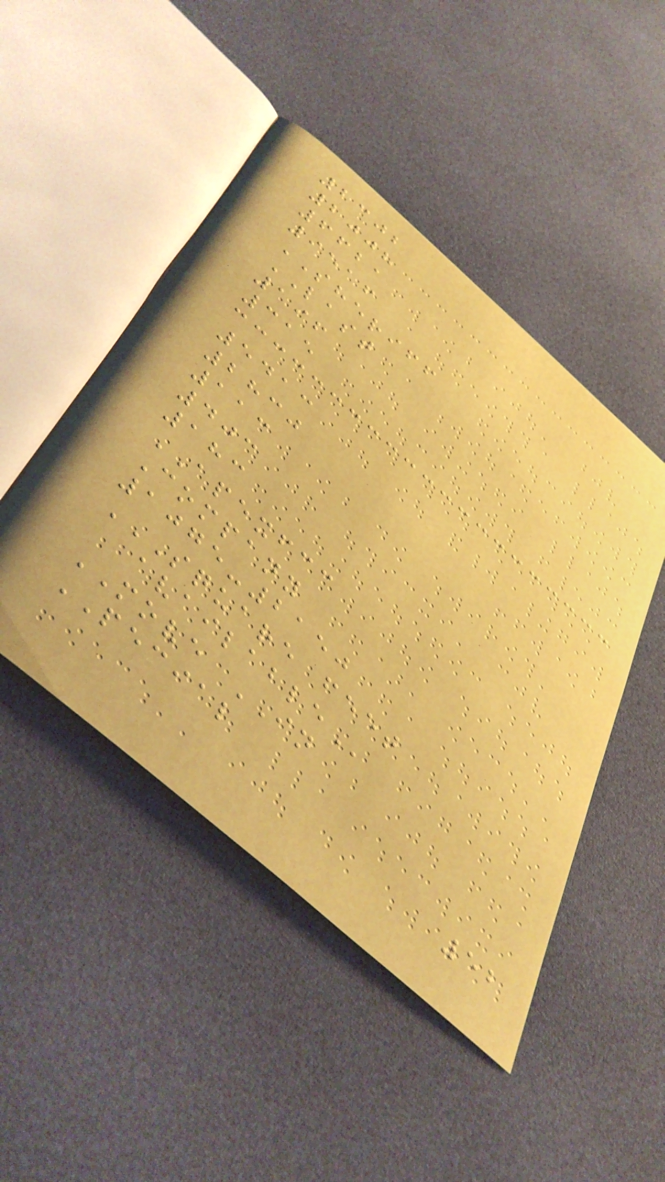2302
2008
6621
9516
SHERIFF
LAST
196
315
5413
2830
113
403
183
APEXFCC
Company
1075-2150
SQUARE FEET
AVAILABLE
MOVE IN
PECIAL
52
